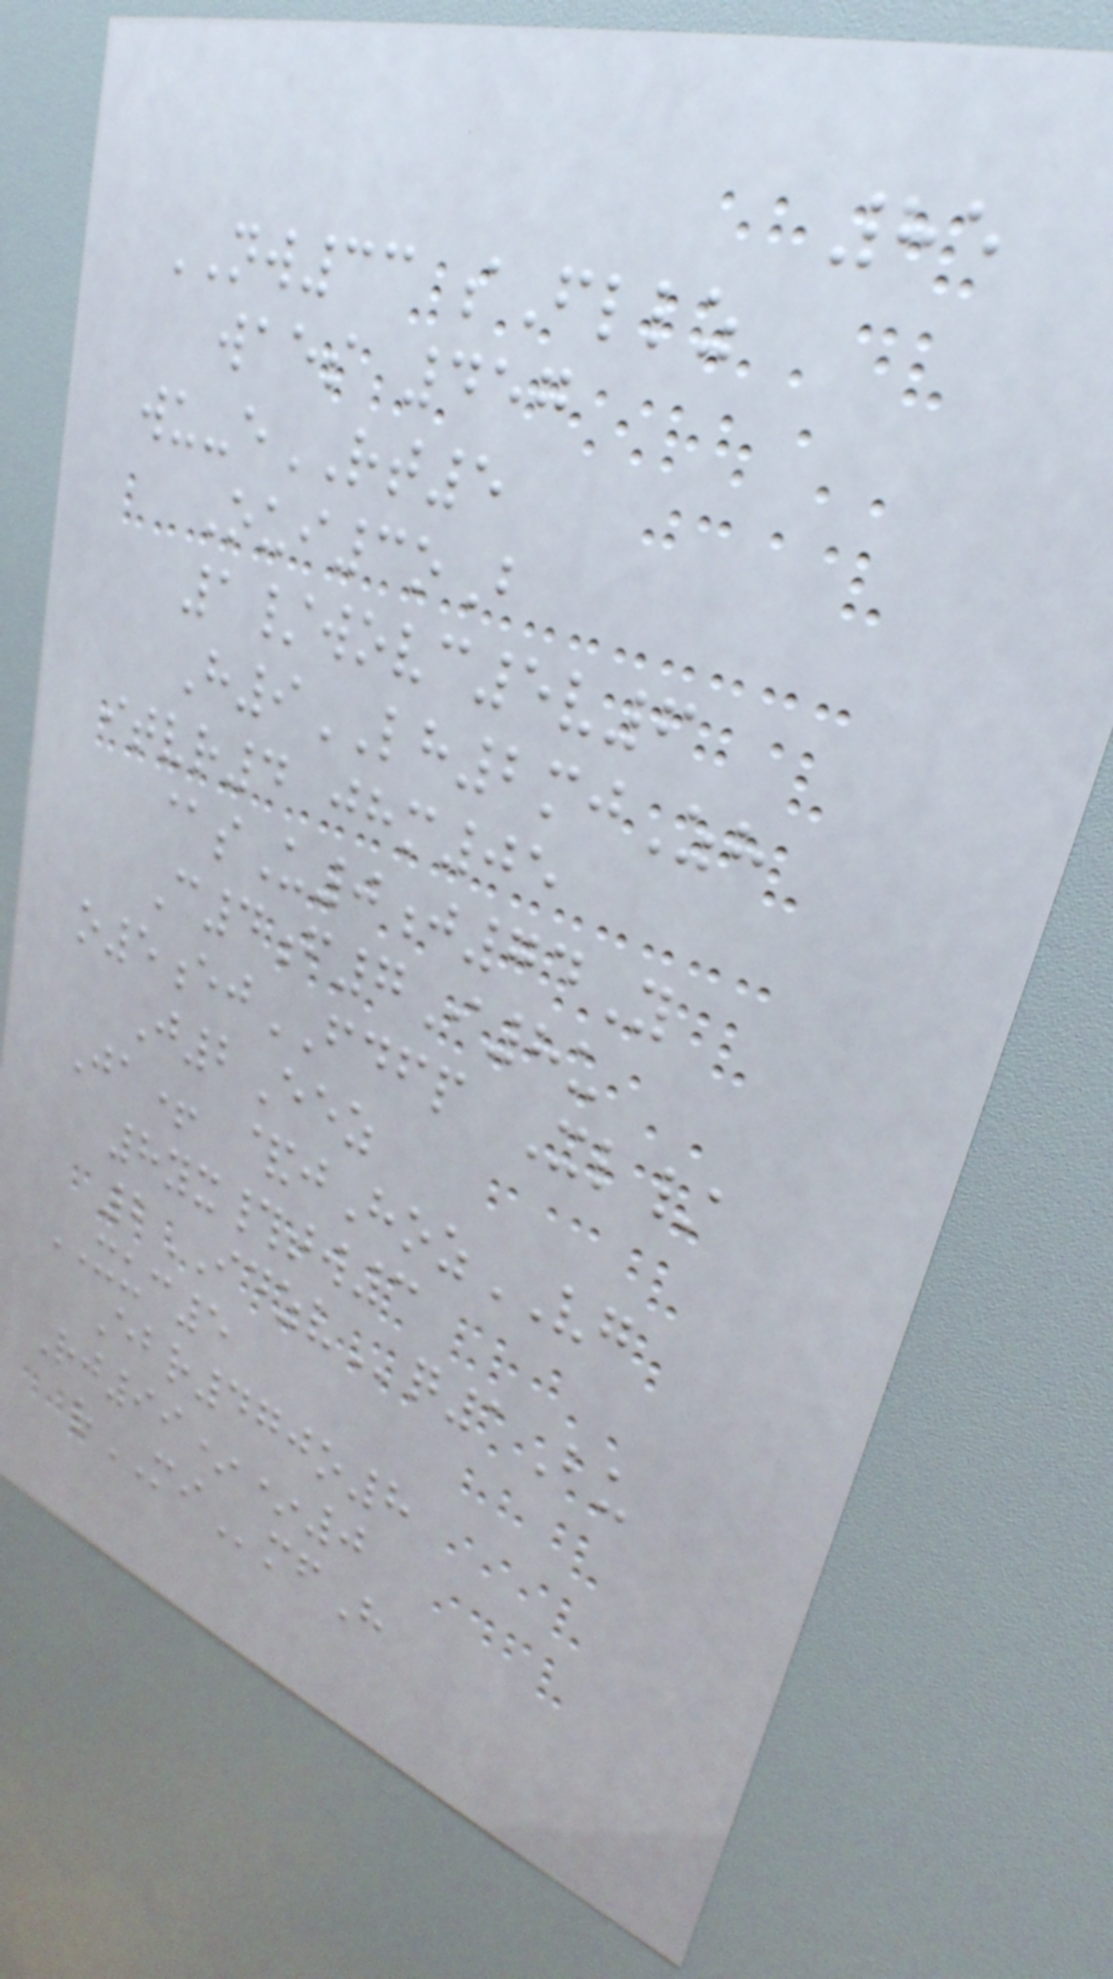85
NW33 sFllz
waes 457
wu-eRT5
Oui3oB
1/wovc5v6
H9LH2mjZh
itvr4 jhm05
@sU0j74Y
C4f7I8u
o5ejFDFP Xl/
J2Eez
Ja+ &jHozVG
8yx#tw3
2IDZVq1Bu
XUC5
Ebr470o8
Rj99**0
rMImfH
